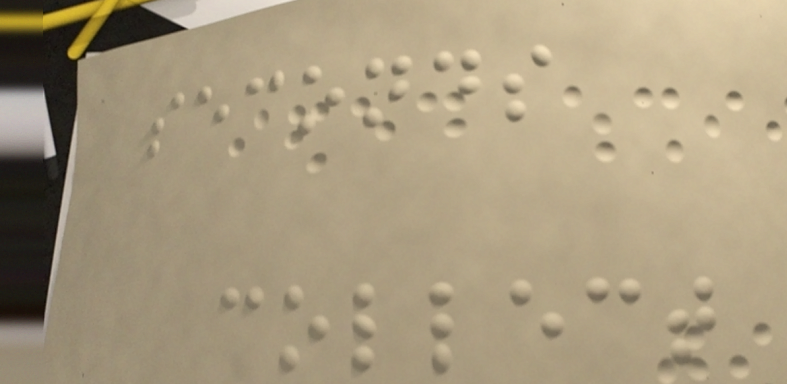seconds
collect
